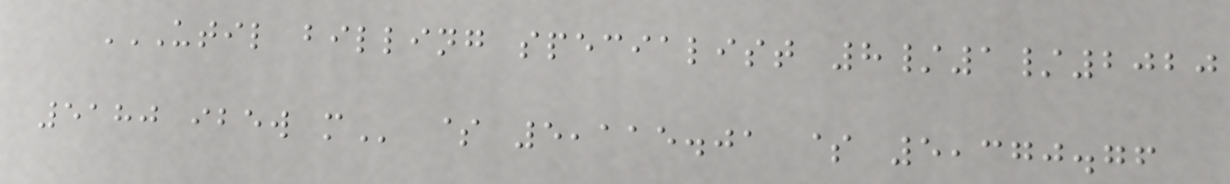UTIL BILLING SPECIALIST 8/1/2020
5180 IBEW M $ 5,115.01 $ 5,370.76
